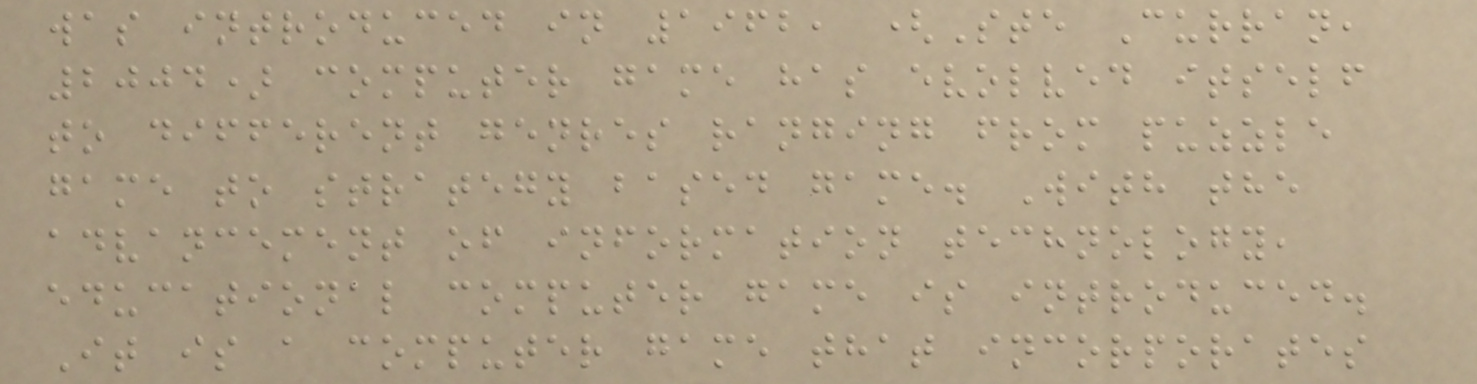was introduced in 1962, (Ste Curran,
2004) computer game has evolved itself
to different genres ranging from puzzle
game to strategy based game. With the
advancement of information technology,
educational computer game is introduced.
It is a computer game that incorporates
